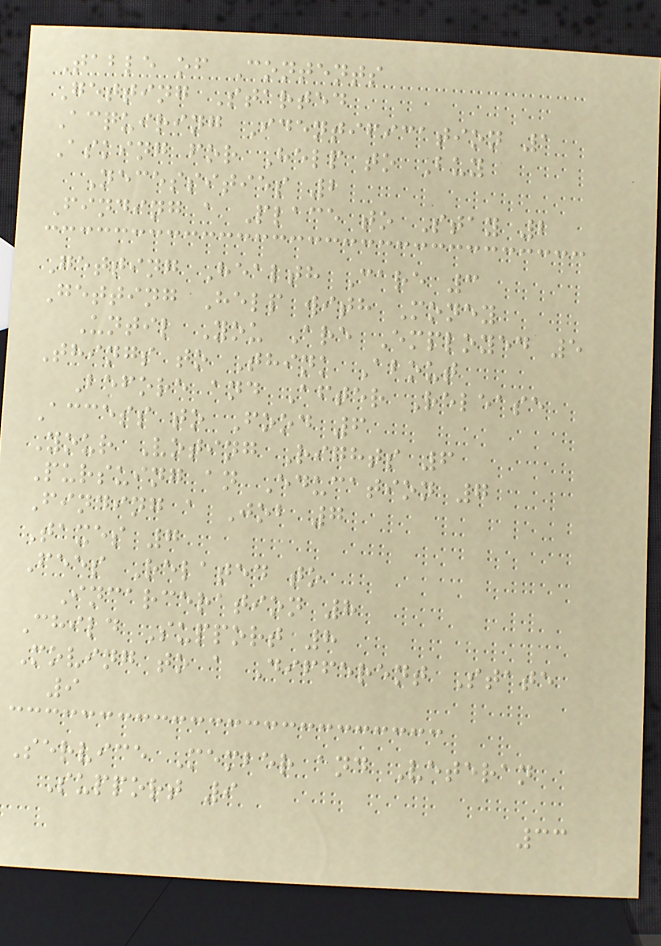Table of Contents
Getting Started
Acquiring Identification 1
Asking for Help to Buy
Necessities 2
Finding a Place to Stay 2
Getting Health Care 3
Getting Help with Money
Until You Are Employed 5
Things to Think About
Before and After Release
Access to Food 6
Your Voting Rights 6
Pursuing an Education 7
Finding a Job 7
Taxes 7
Fees Related to
Incarceration 8
Child Support 8
Moving to a Different State
9
Service Member and Veteran
Support 9
33
